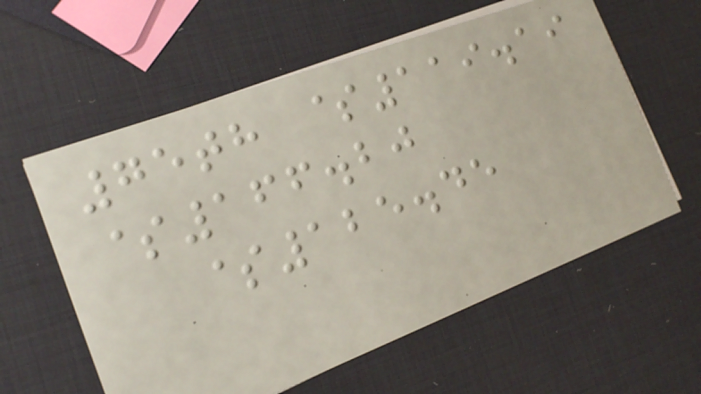75th $119.19
$166.20
$125.45
